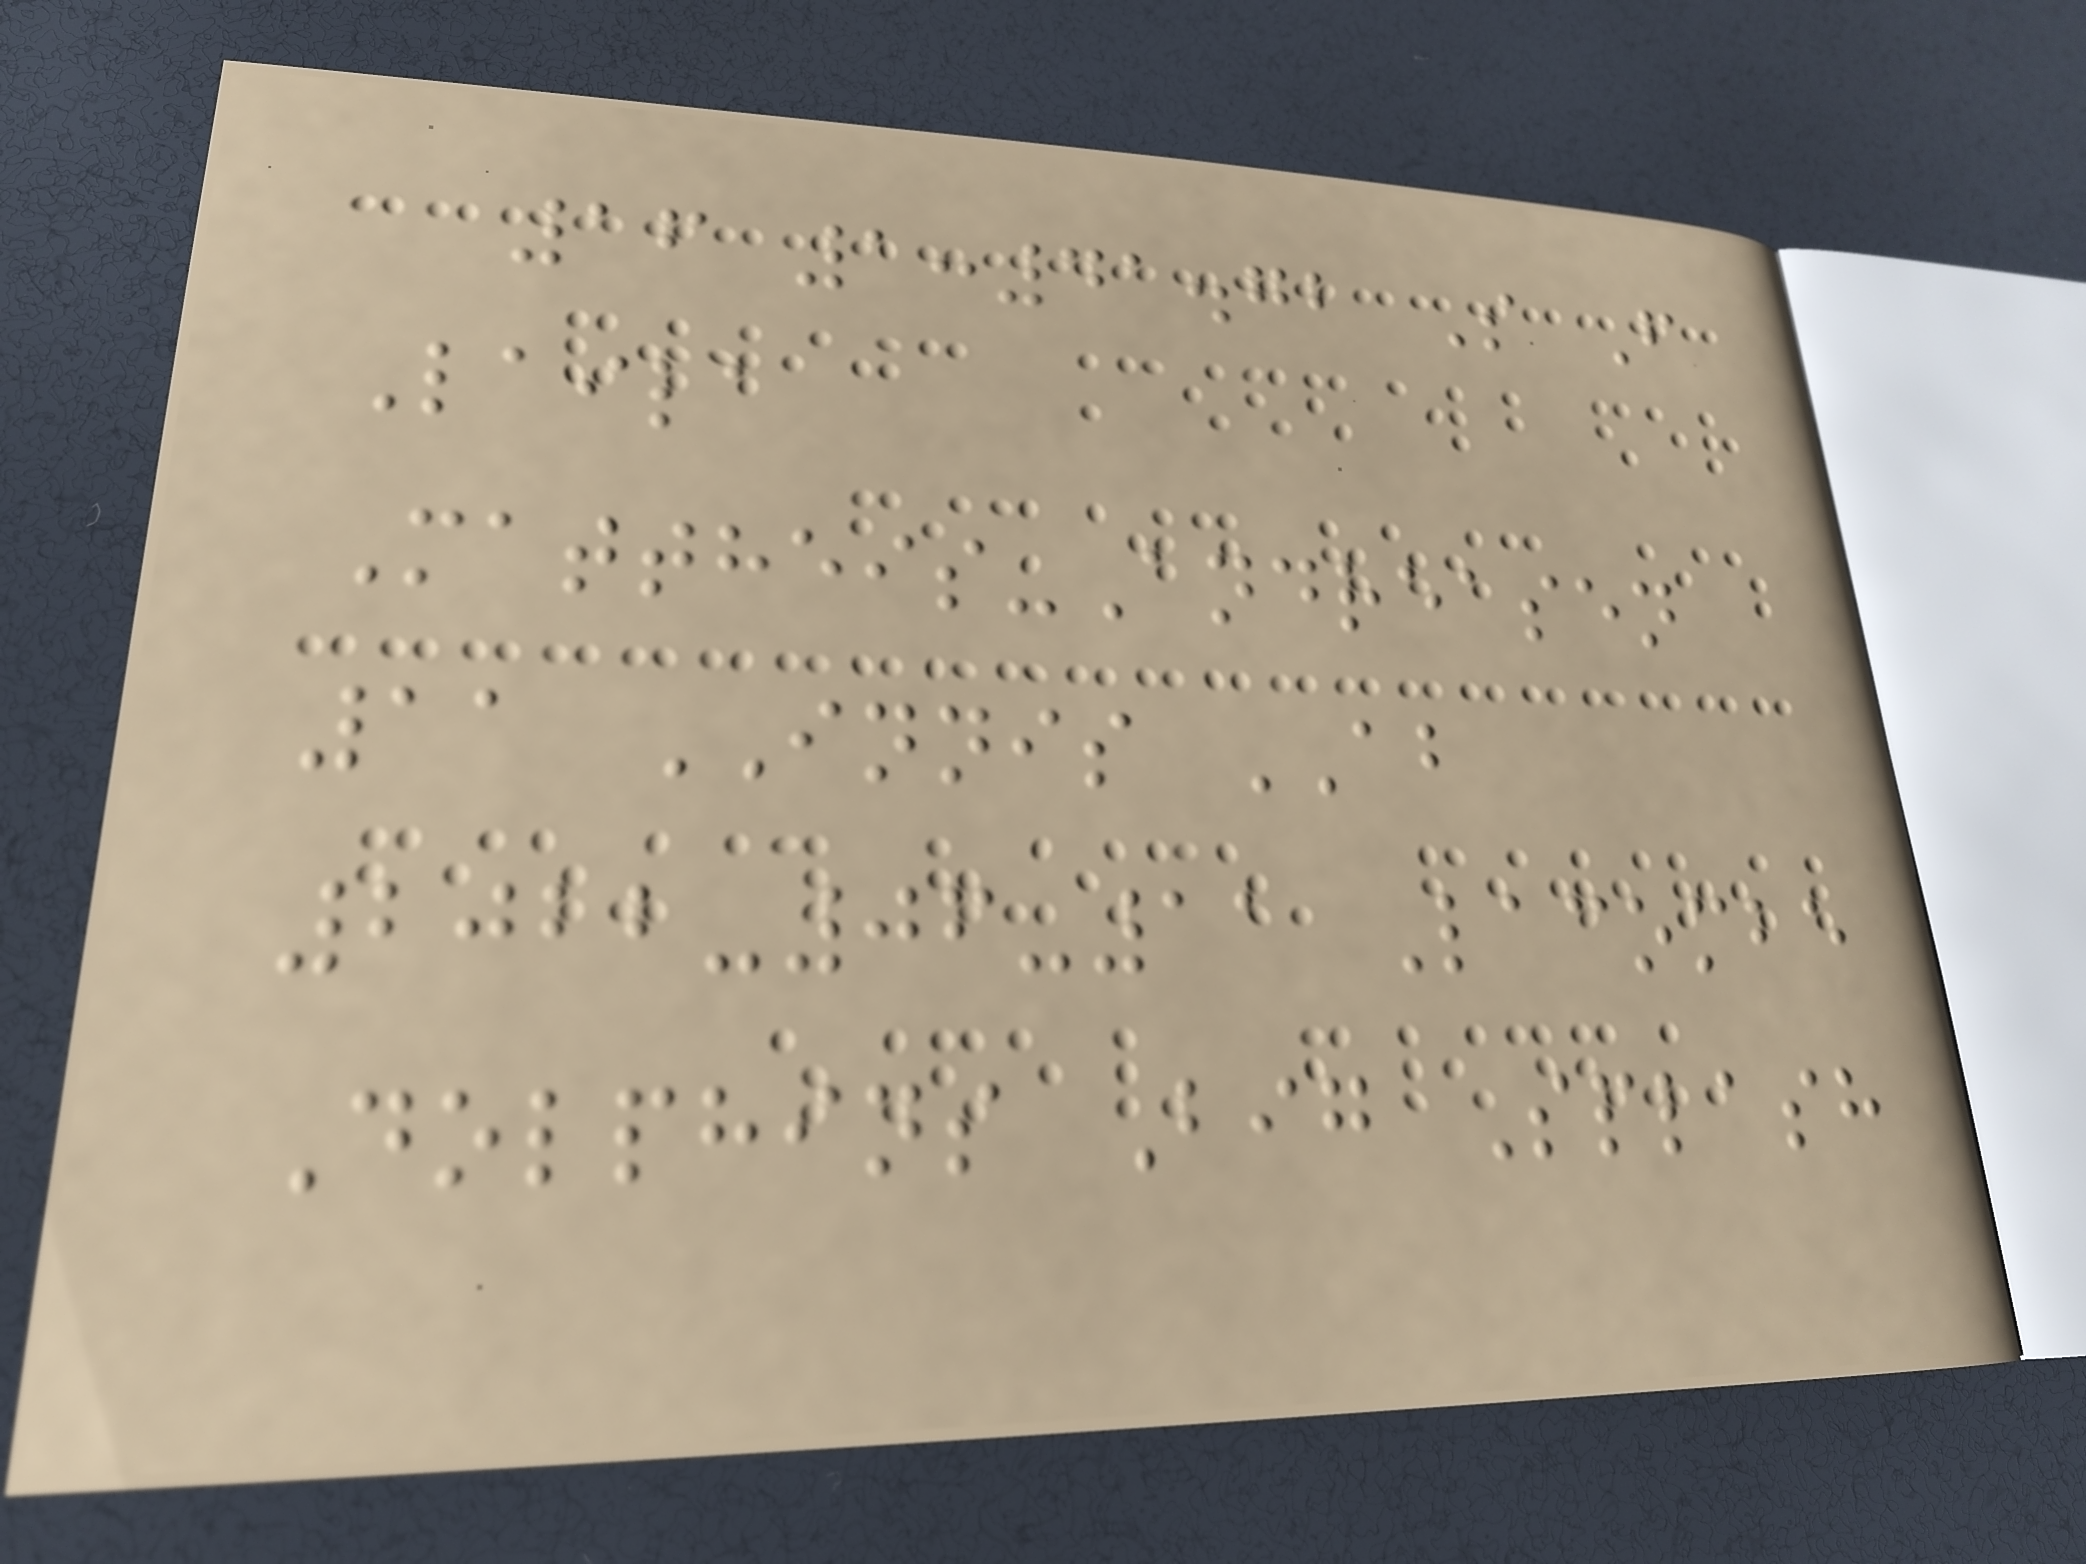16 1:41.72 S F
Laila
Mattheis-Andreasen
11 INNIS AB
2022-06-11 Lacombe
Dolphins Big Splash
